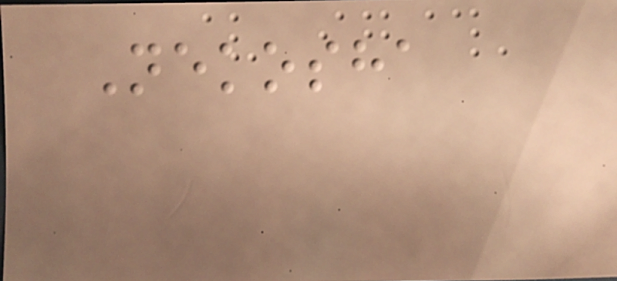Nekosha
